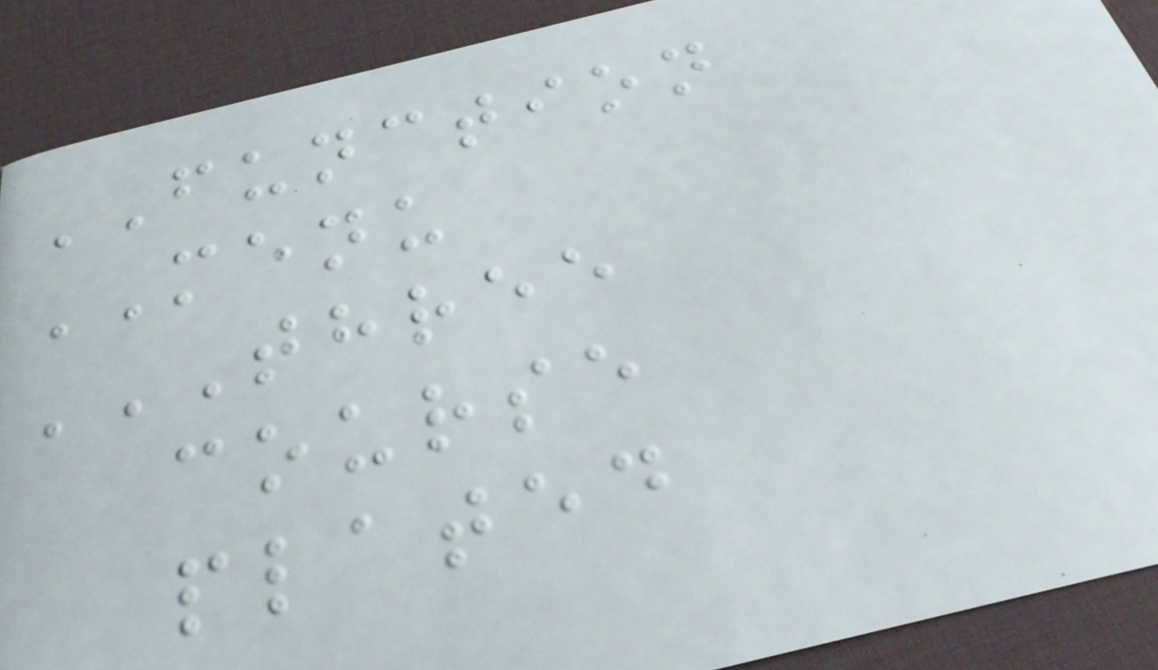FUNCTION
MENU
THREE
COURSE
PLATED
